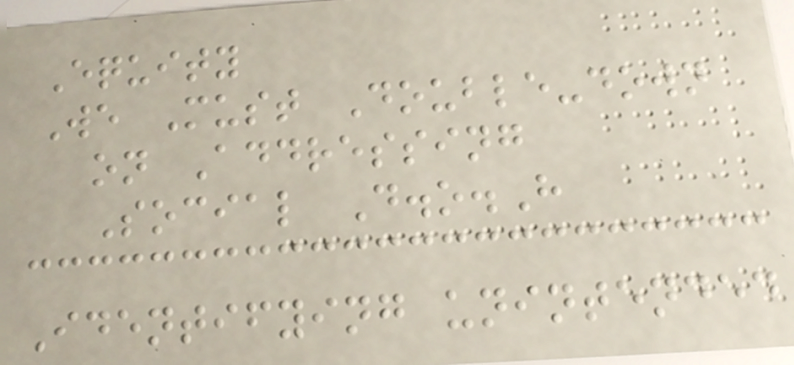Equity
We Must Double-down
on Addressing
Social D.o.H
Identifying unintended
